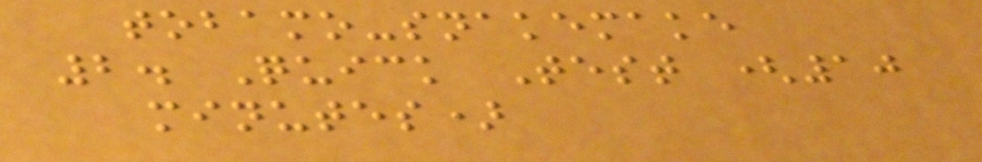tobamo-snakemake
2. Quick Test (10
minutes)
